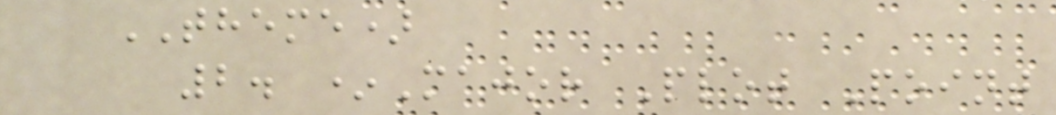THEME)
2. *Major Plot Point
